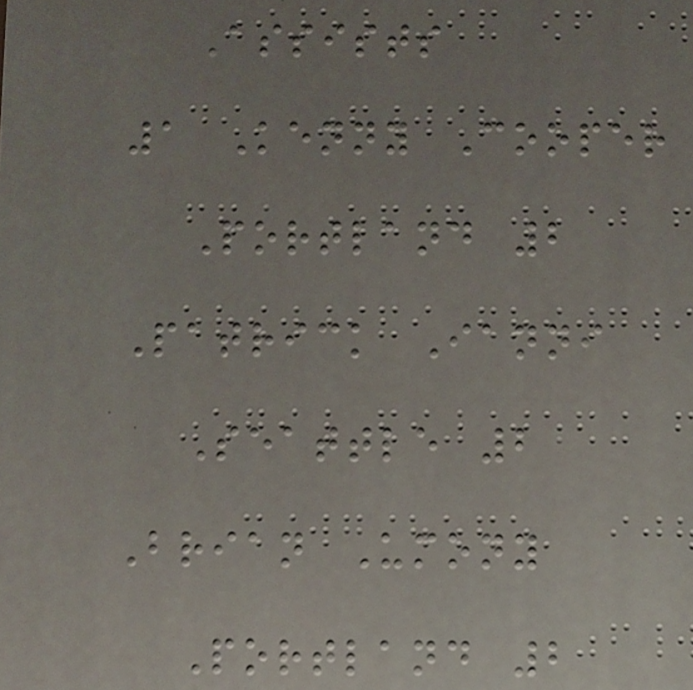Assists
1 Kenny Cooper
Portland 2
Patrick Ianni
Seattle 2
Brian Umony
Portland 2
